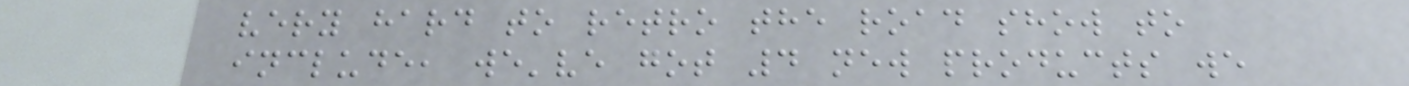very hard to retro the road show to
include, we've got 4 new products we
